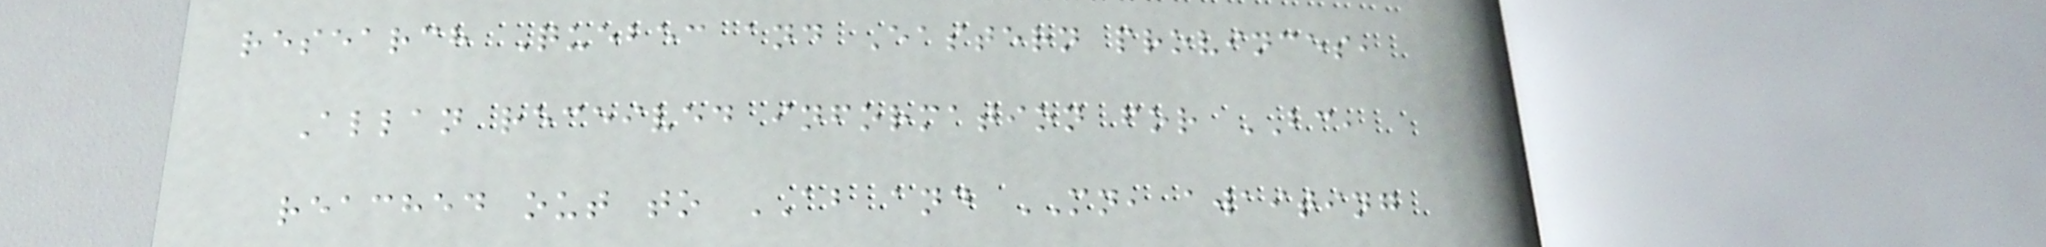research Quebec and Eastern provinces,
Allan received information for BC,
reached out to AB and MN, awaiting
